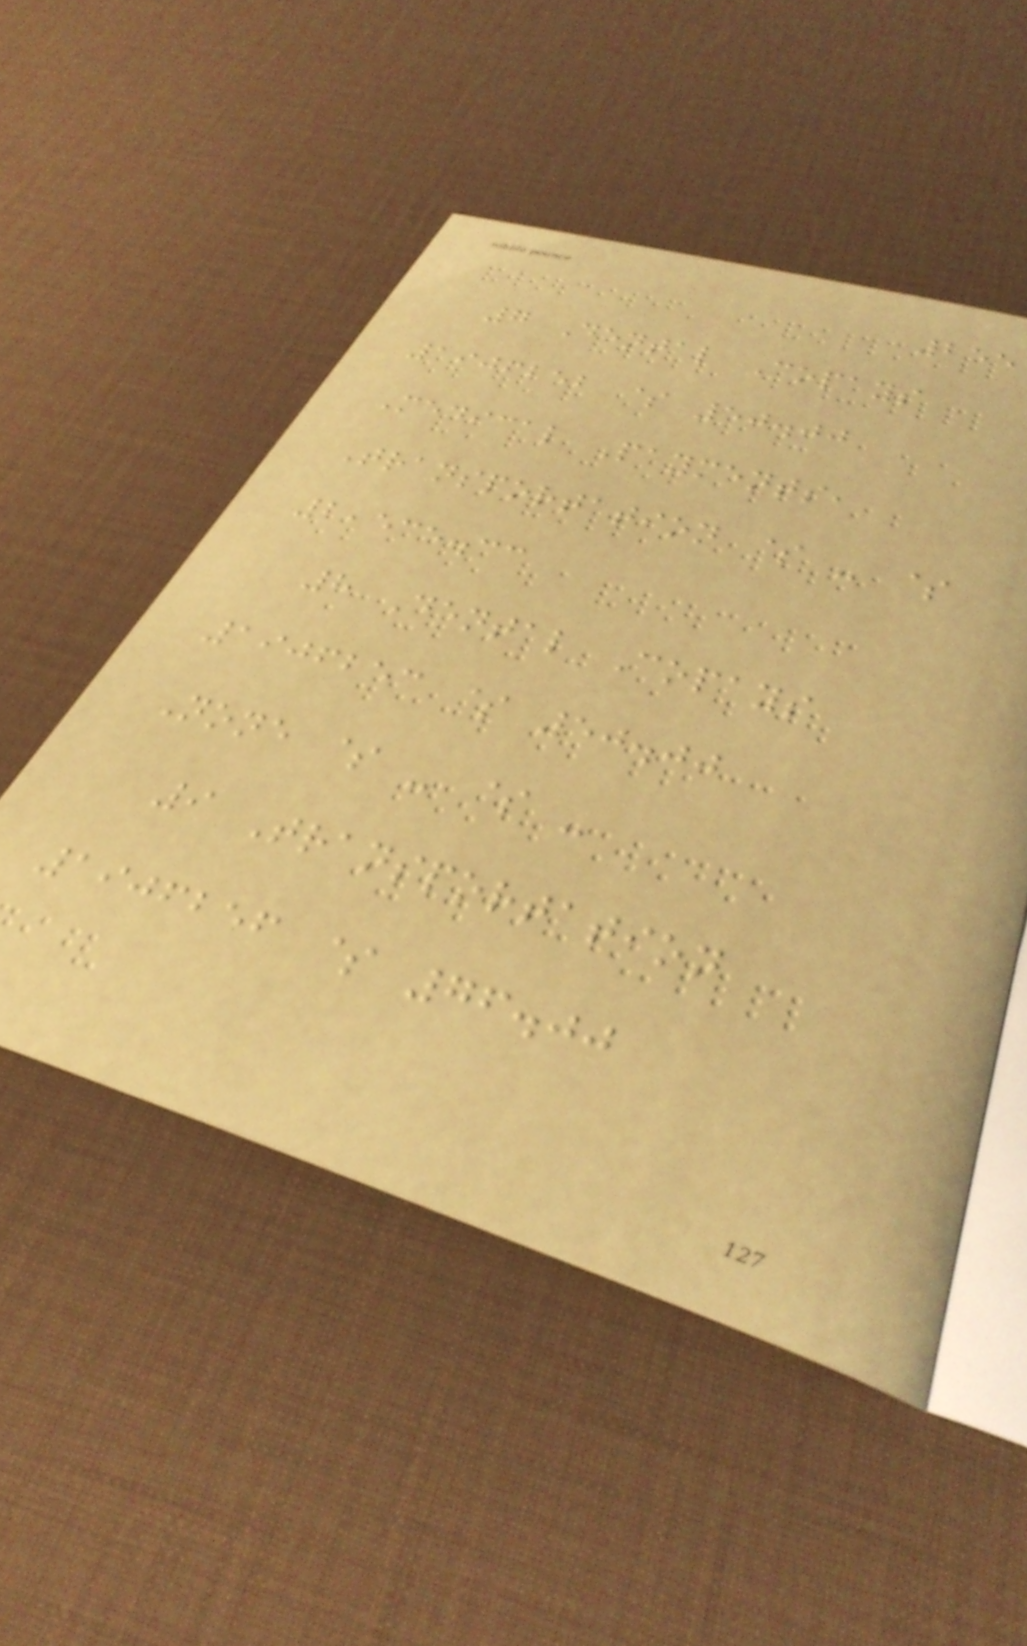255
7 Dental Copays
1906252 $ 50.00
Medical Payments,
Transportation $ - $
2,535.33
8 Dental Copays
1906253 $ 50.00
None $ - $ -
9 Transportation
1906256 $ 76.00
